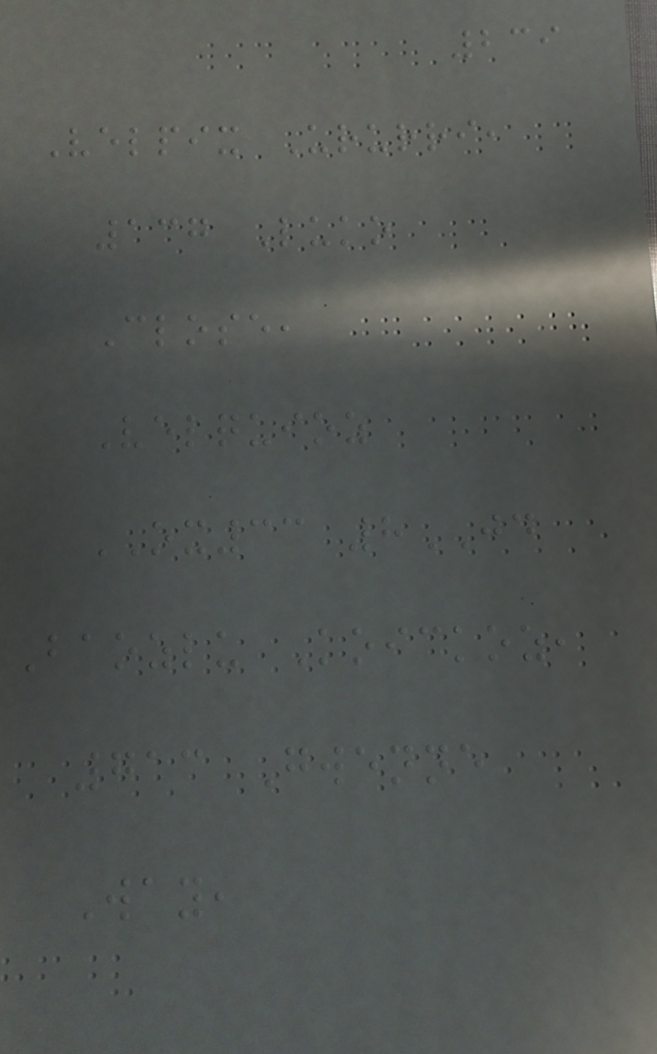239
Velpix Ururri,
137 Luko
Close,
Velquioz
OX33 8JD
Baozlu Koickoz,
713 Gwenne
Way,
